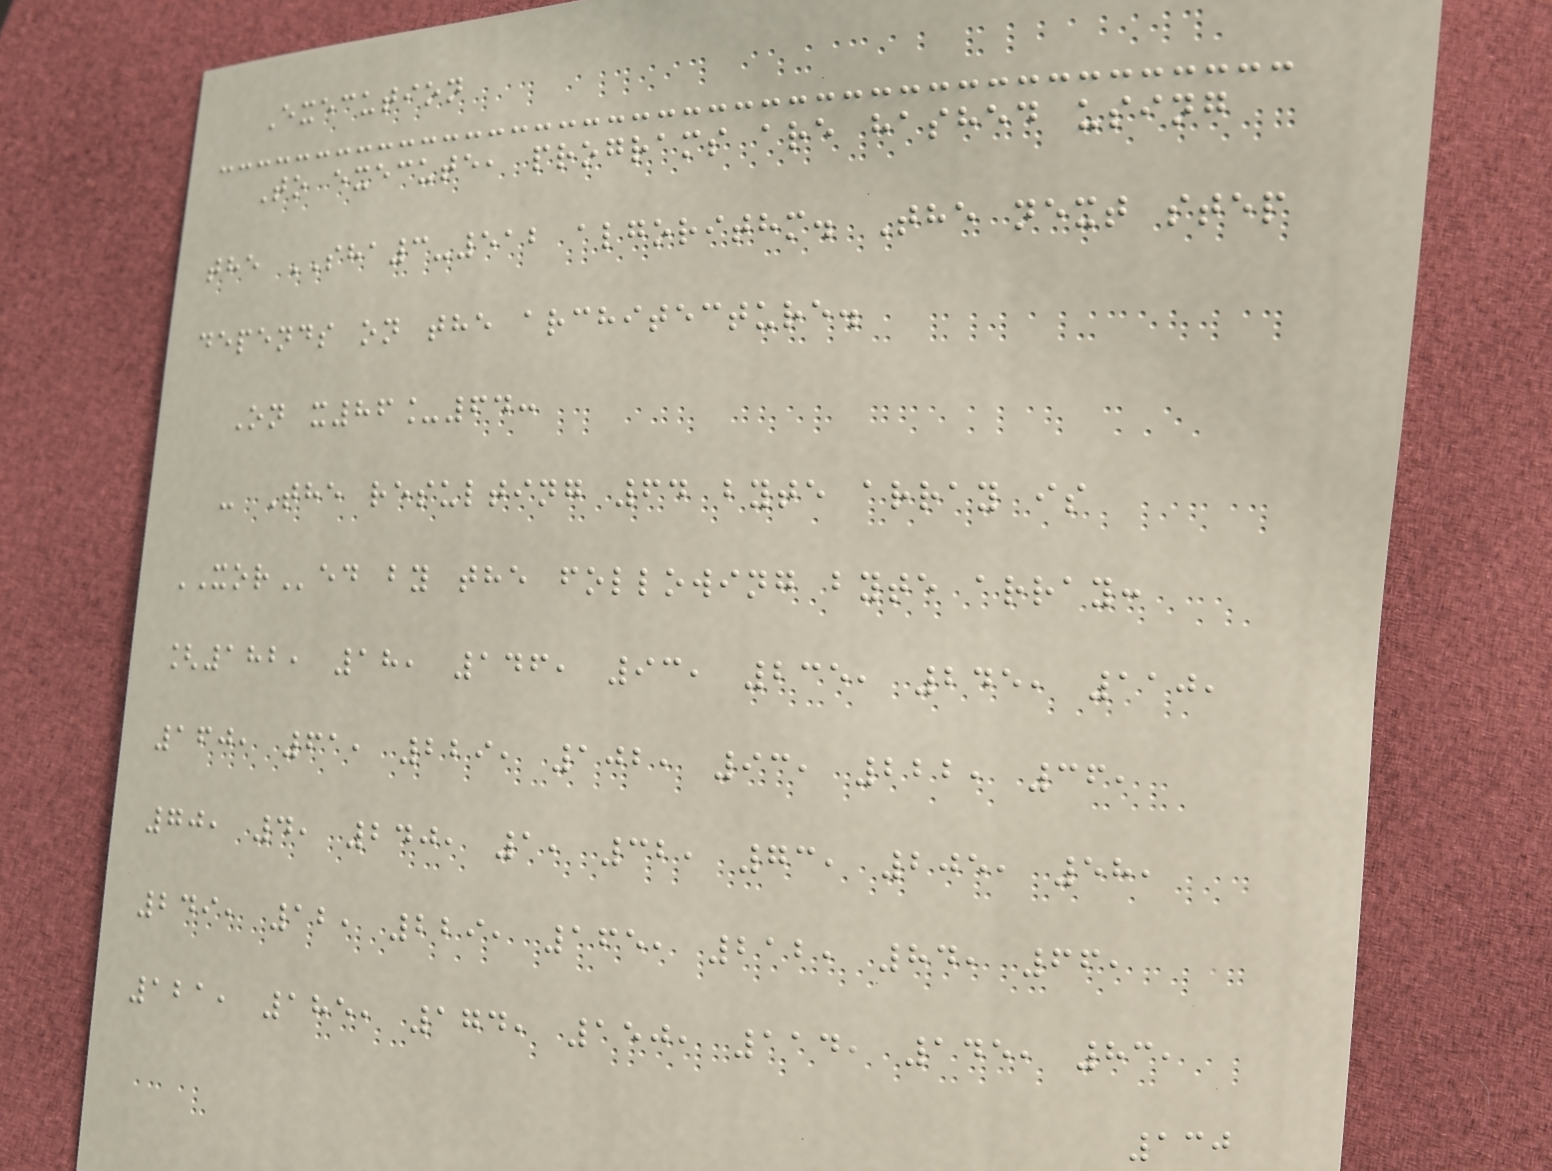Execution
To execute, programs are hashed using
the SHA3-512 algorithm. The next step
depends on the architecture.
On x86_64:
- The resulting 64 byte array is
XORed by the following byte array:
[182, 18, 146, 93, 235, 245, 110,
160, 61, 229, 102, 93, 222, 36,
70, 4, 240, 1, 32, 73, 205, 58,
249, 12, 229, 165, 212, 84, 66,
121, 185, 174, 150, 114, 145, 83,
130
